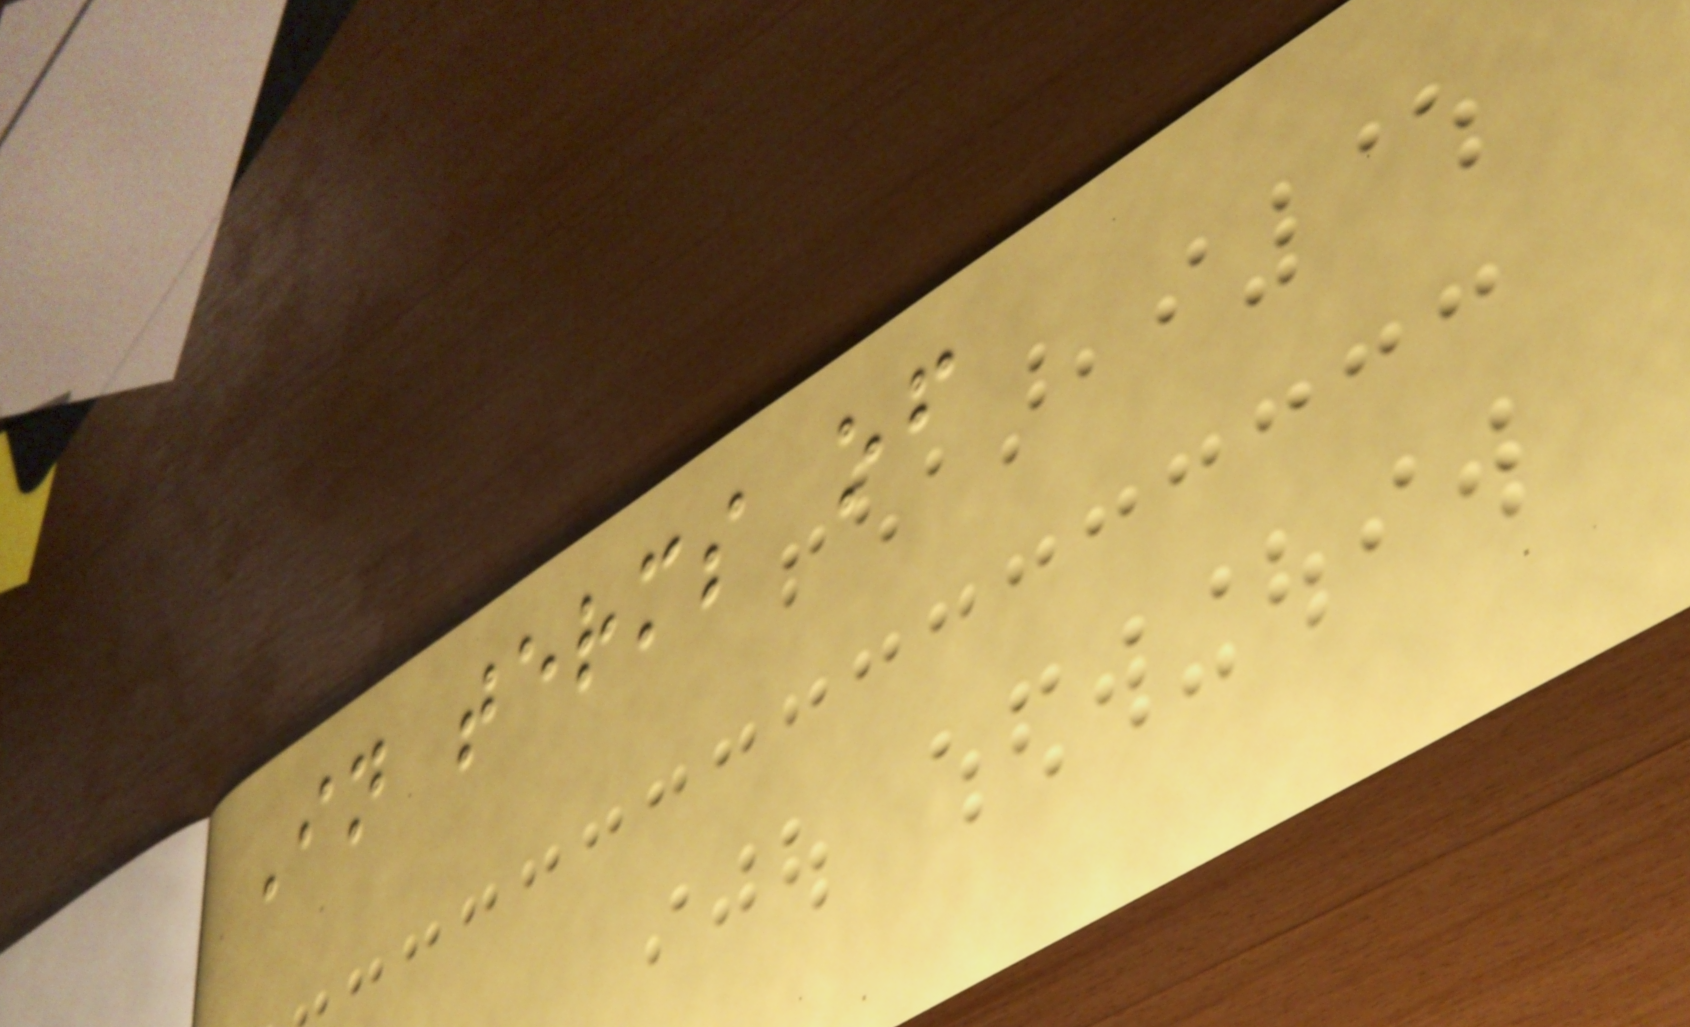In terms of
